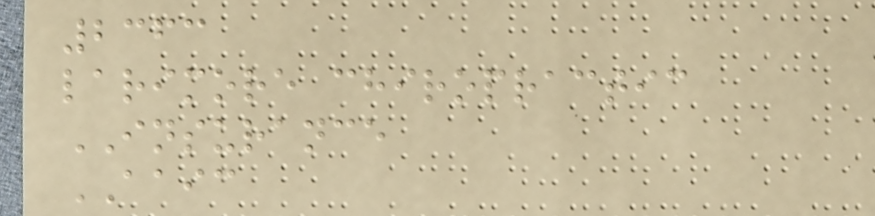2363
larimore chiropractic
INSURANCE
AAIC
